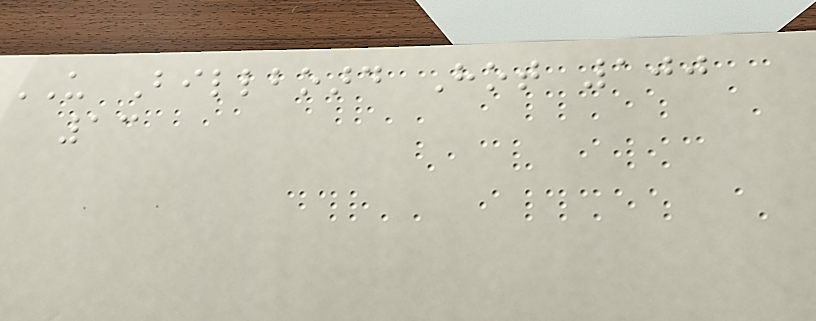US Billboard Hot 100
13
